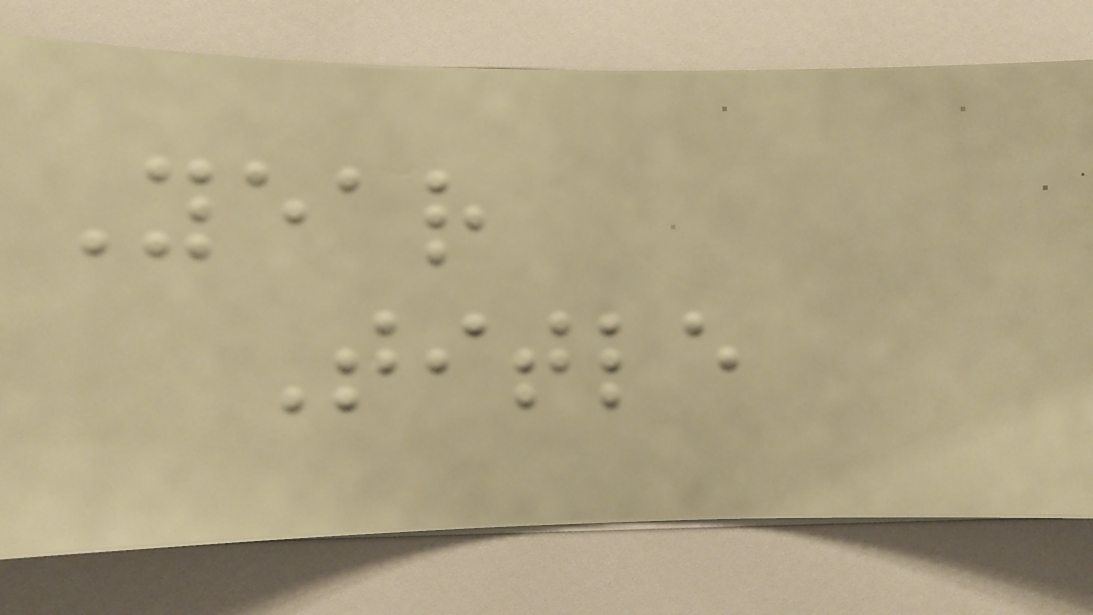Year
Title
